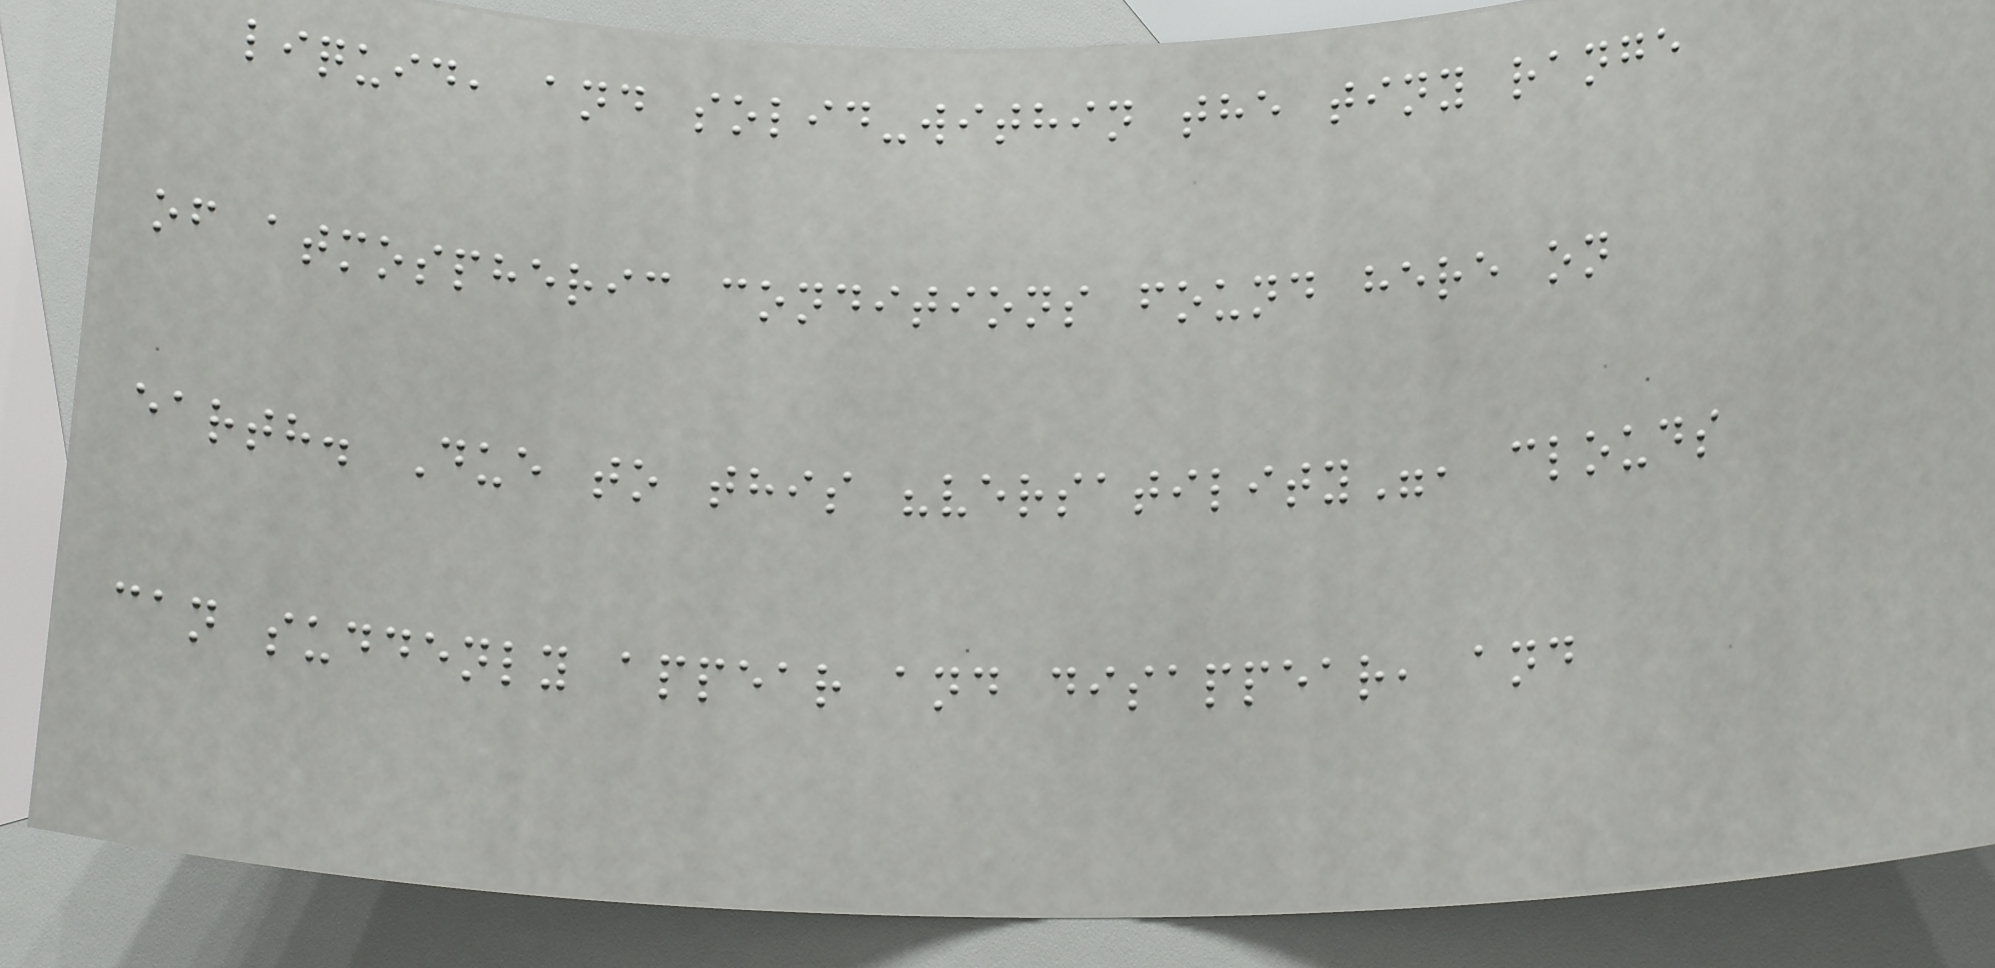liquid, and solid-within the tiny range
of atmospheric conditions found here on
earth. Due to this "versatility", clouds
can suddenly appear and disappear, and
